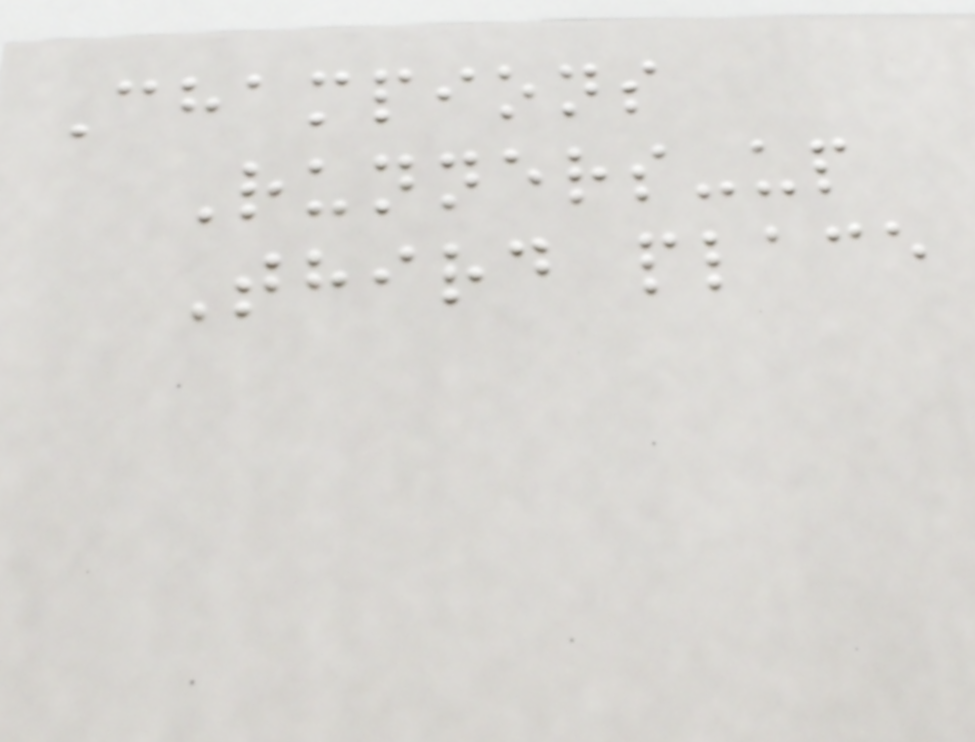Champions
Runners-up
Third place
